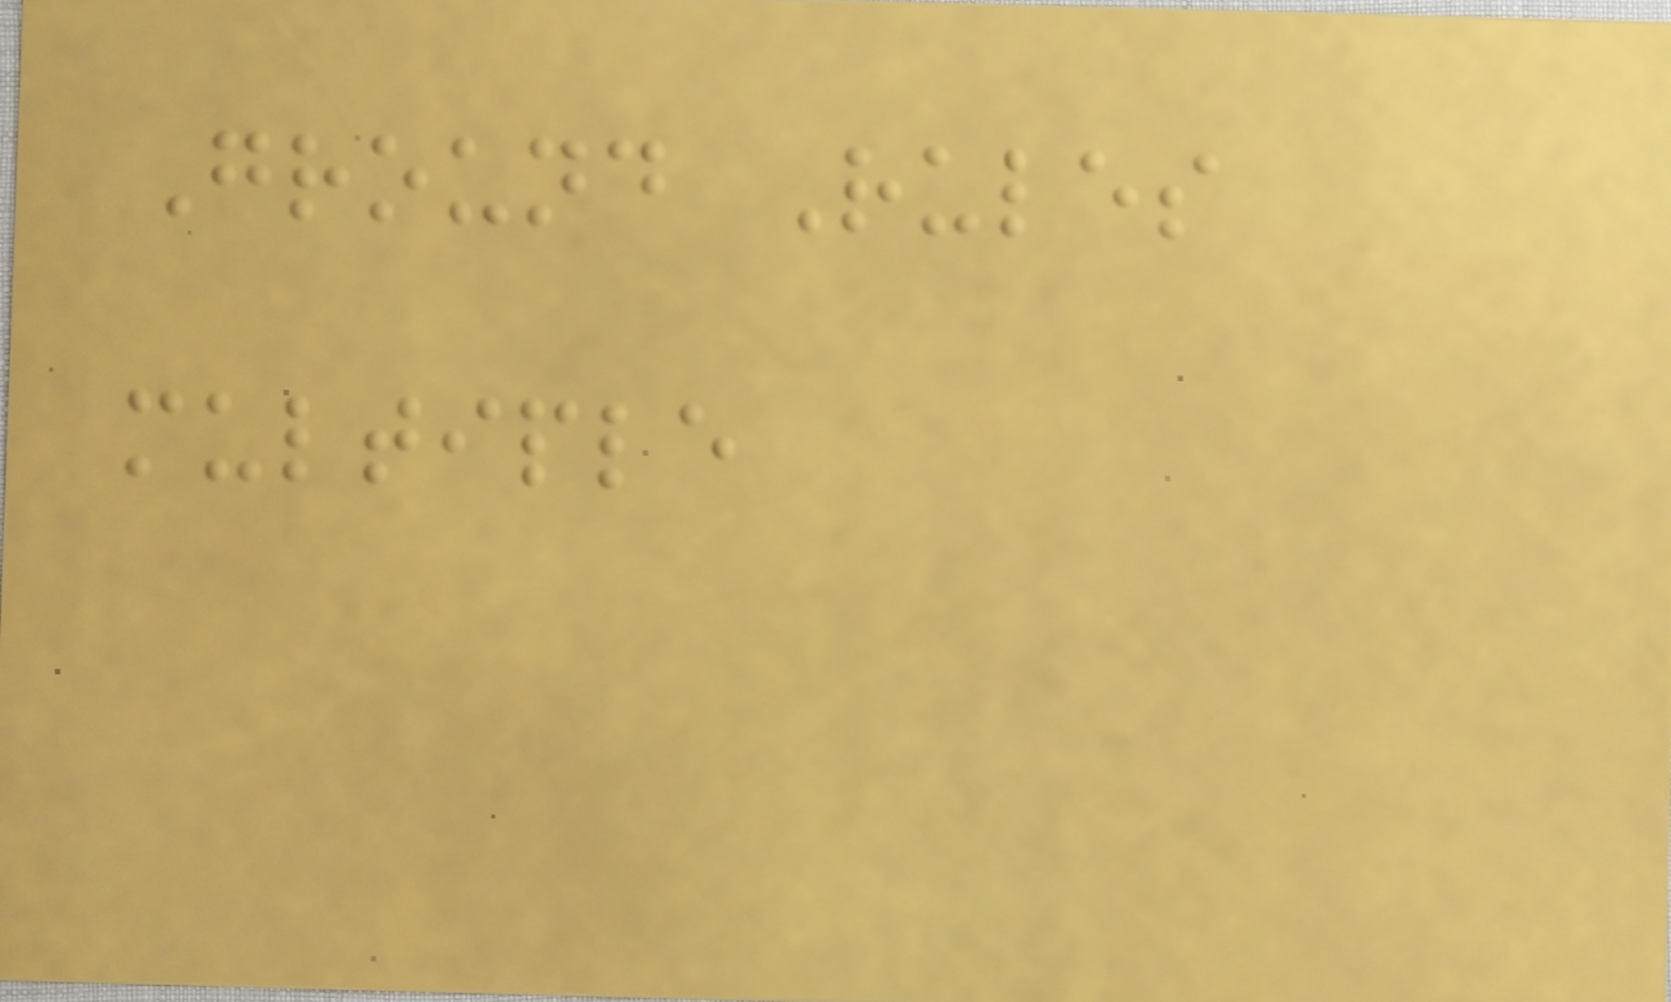Ground Rules
multiple
